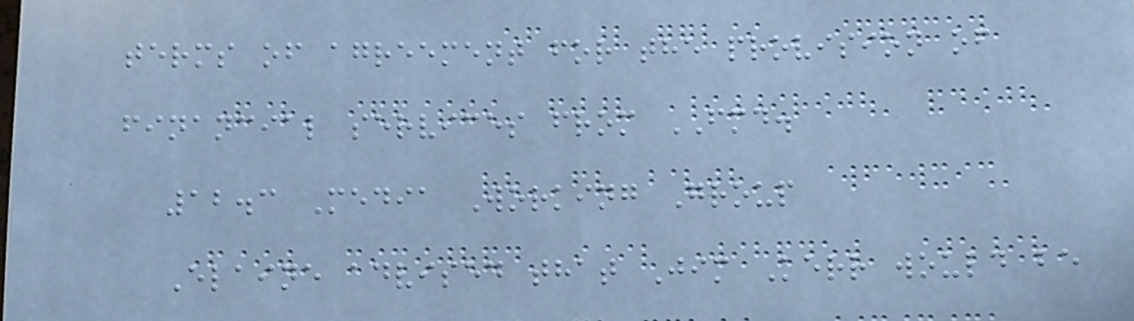terms of agreement for the provision of
financial services from FMD.
12.3 Media Working Group
Elaine advised that Jim Kerr would be
